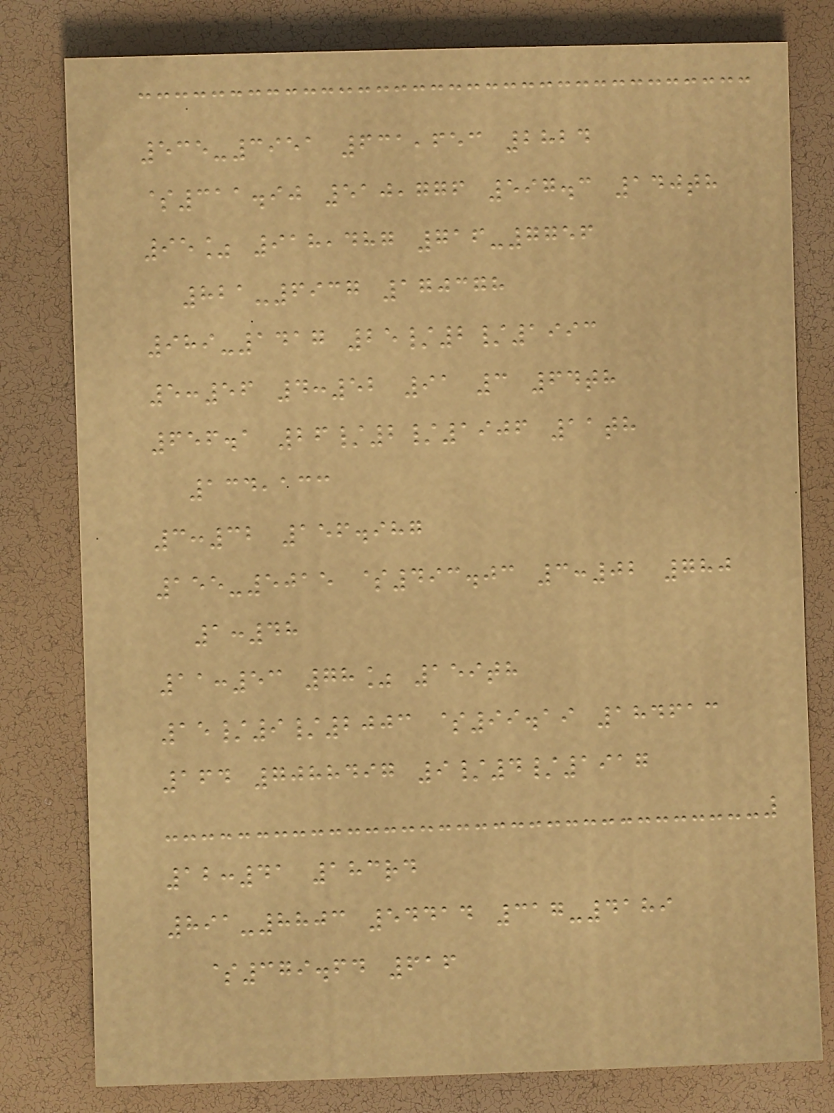535-3951 631,653 2824
$311.90 510,776 597.3 140th
95% 918,487 716-7756
821-6937 170378
989-1417 25/2/1993
5:56 4:52 91 3 64th
656.1 26/2/1906 11th
134,133
3:32 156.987
155-5015 $493.03 3:02 780
1:48
11:53 78% 159th
15/9/2003 $99.19 184613
164 7088497 9/4/1917
12:41 183rd
891-8803 54414 317-4189
$379.64 616
